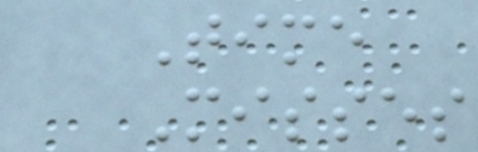Time
Misses
